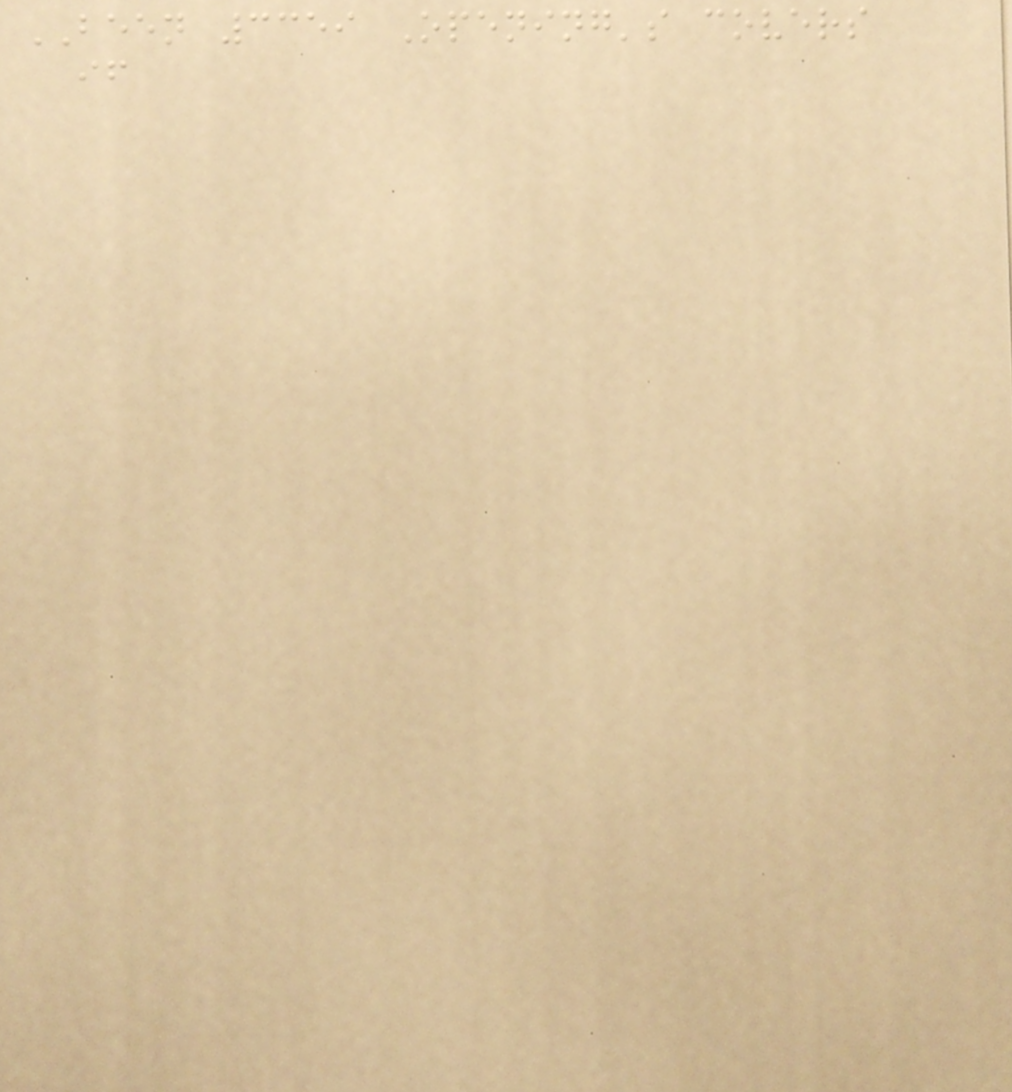BEEN 3359 Opening's covers
if
